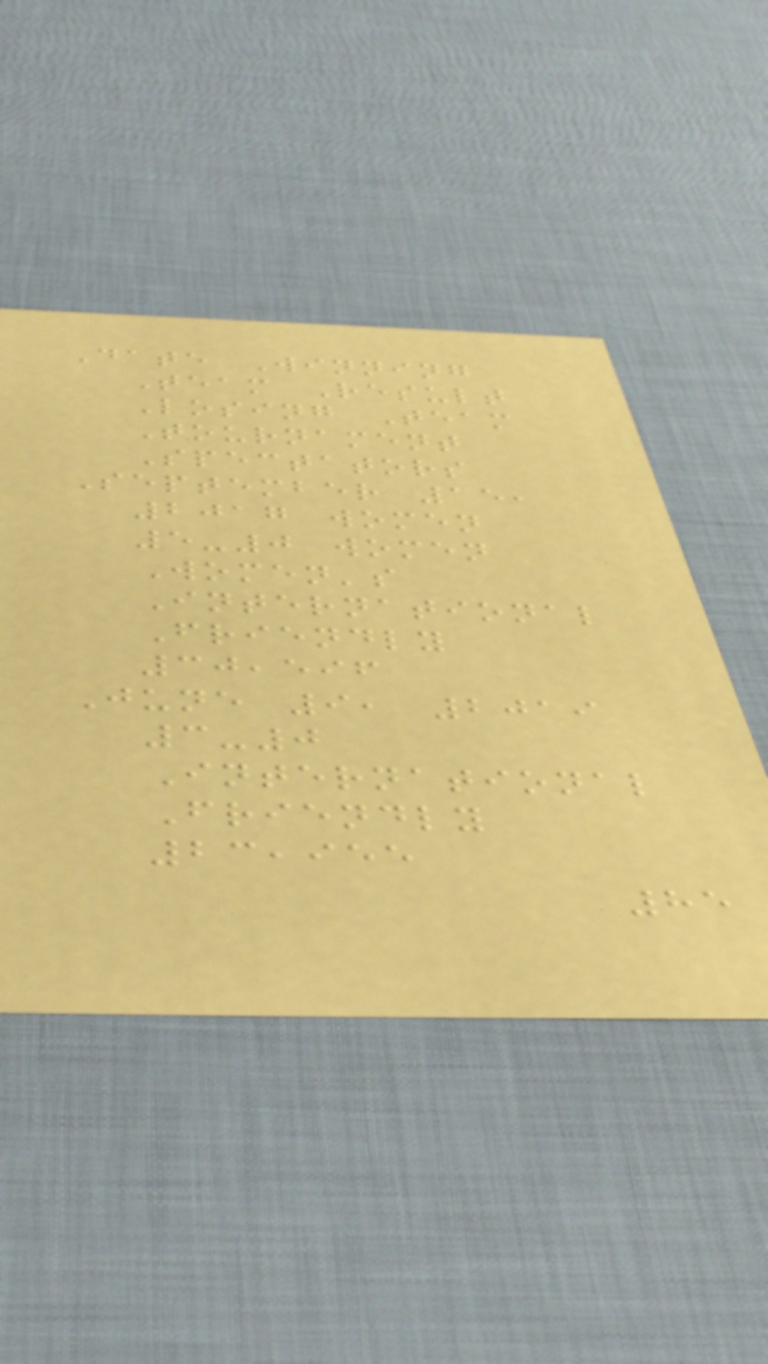Date Winning
Team Result
Losing Team
Tournament
Spectators
September 15,
2017 women
5-0 women
Women's
International
Friendly
30,596
June 9, 2019
3-0
International
Friendly
23,955
85
